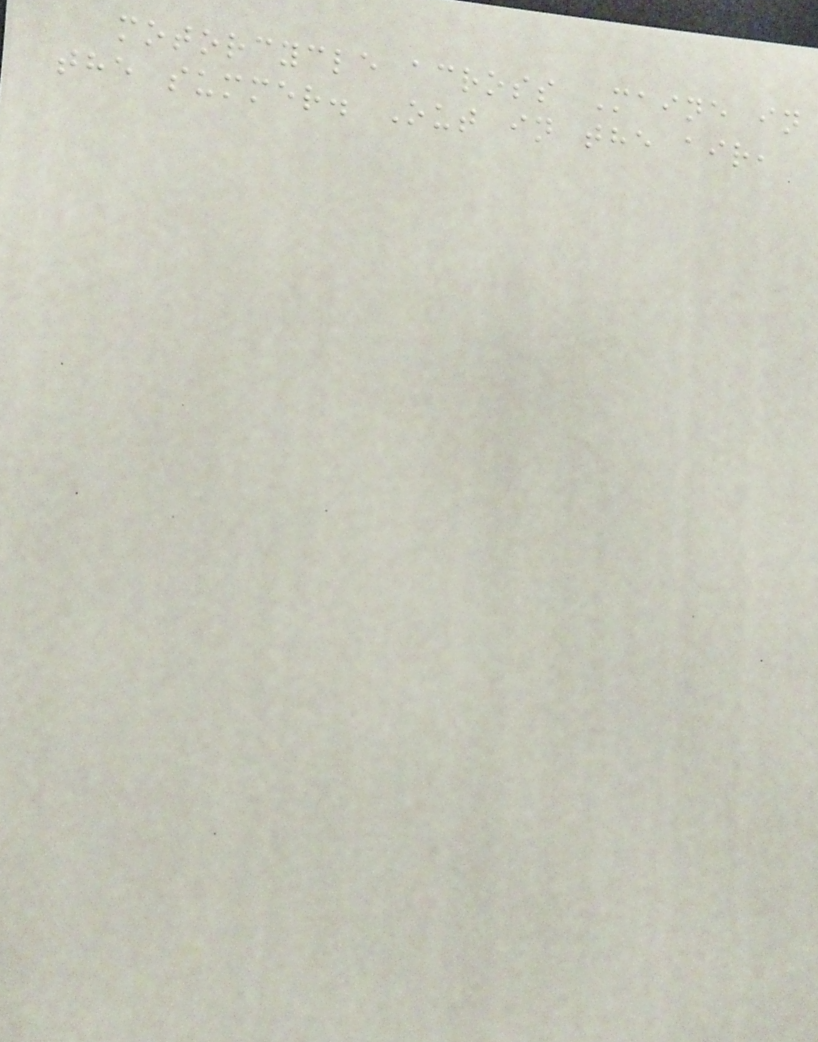motorcycle across Maine in
the summer. Out in the air,
